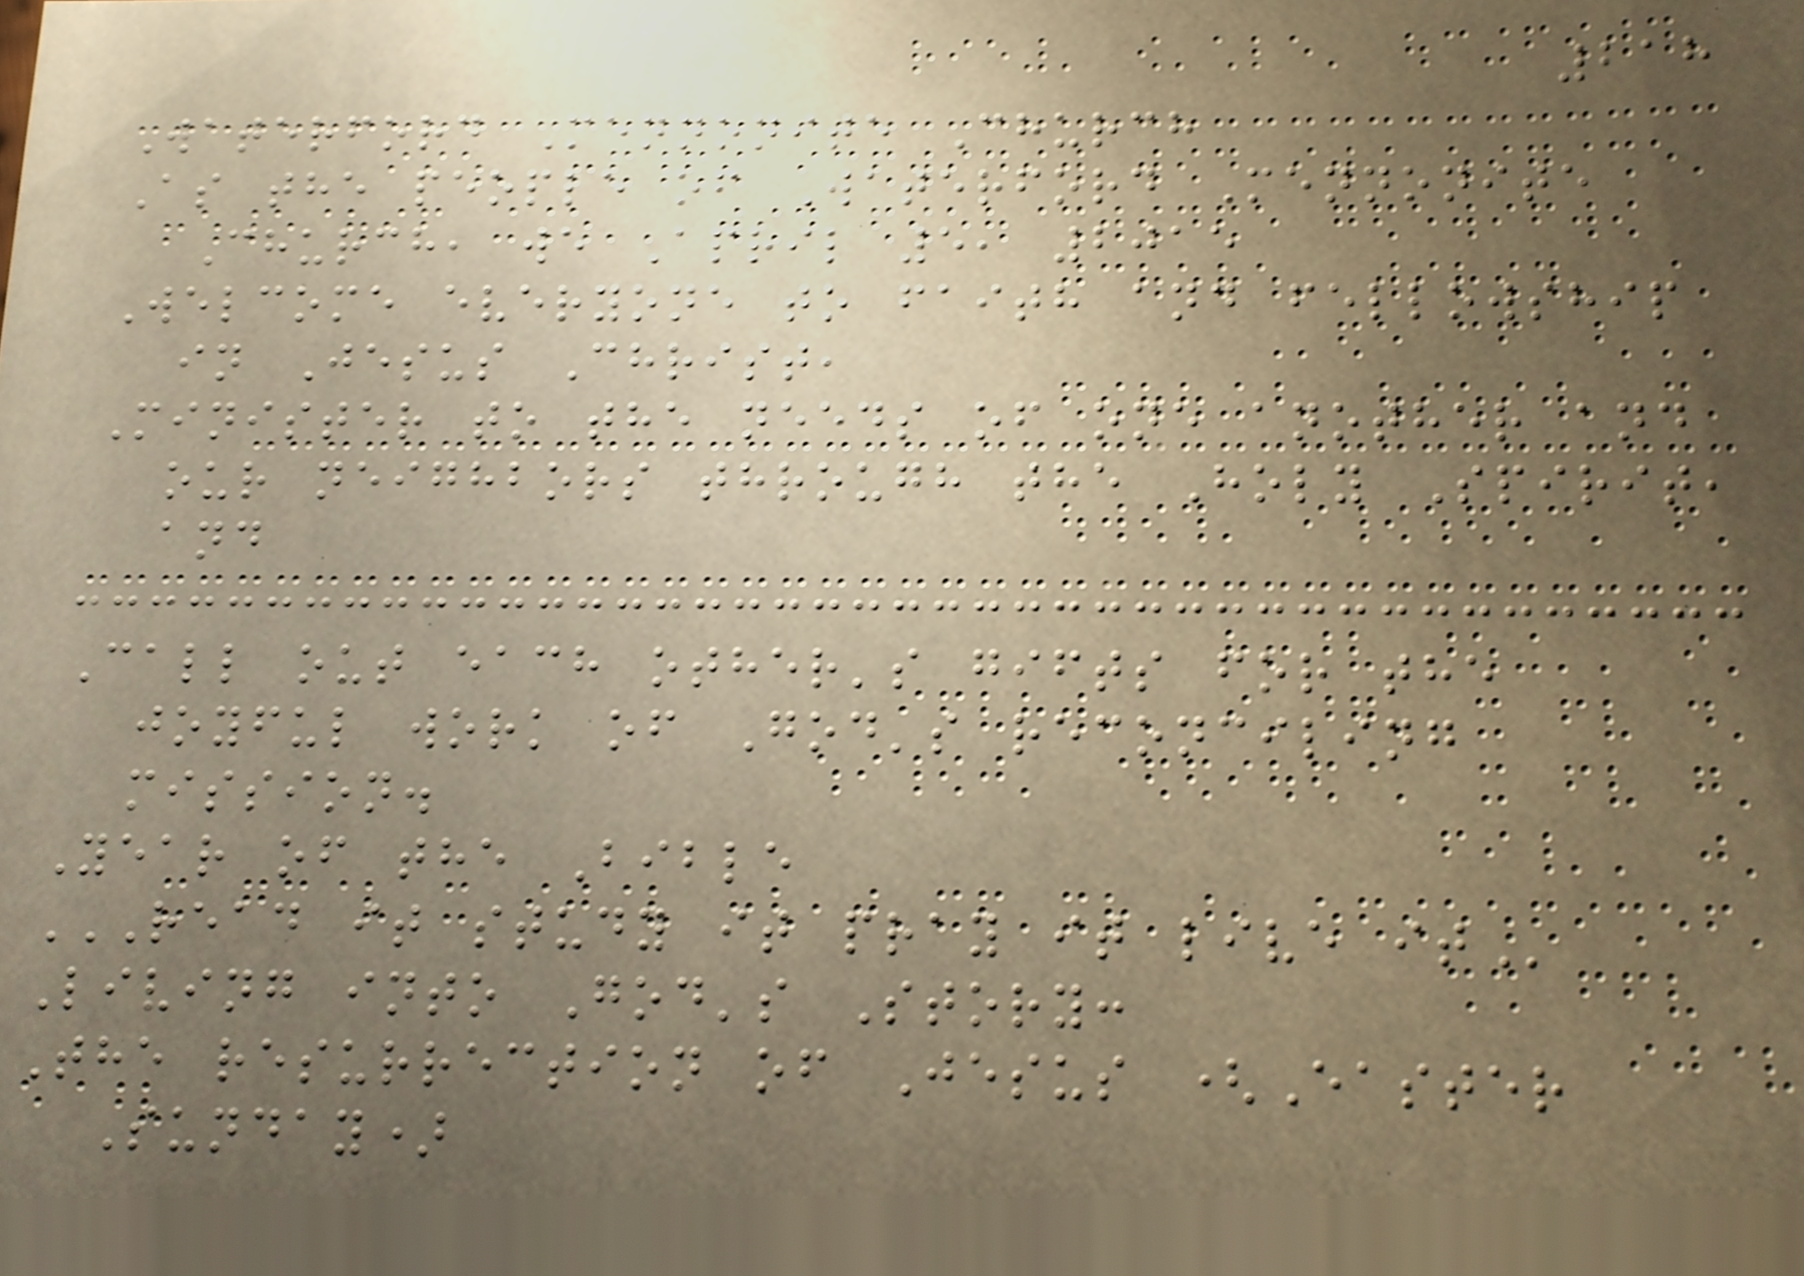218
Waterford Mennonite Church
As the people of Waterford Mennonite
Church, we April 5, 2015
Welcome everyone to faith and fellowship
in Jesus Christ,
Minister to the needs of one another and
our neighbors through the Holy Spirit,
and
Call out each other's gifts for the
joyful work of God's reconciling
mission.
Year of the Bible
READ IT STUDY IT PRAY IT LIVE IT
Living into God's Story:
The resurrection of Jesus (Easter
Sunday)
